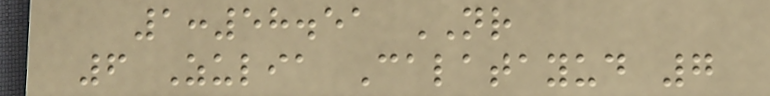1:58.51 NR
6 Zulia Calatayud 7
